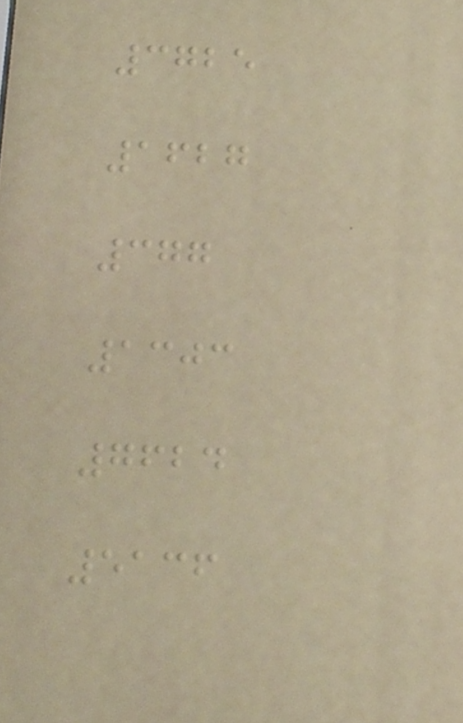3725
1627
377
1303
7624
5136
